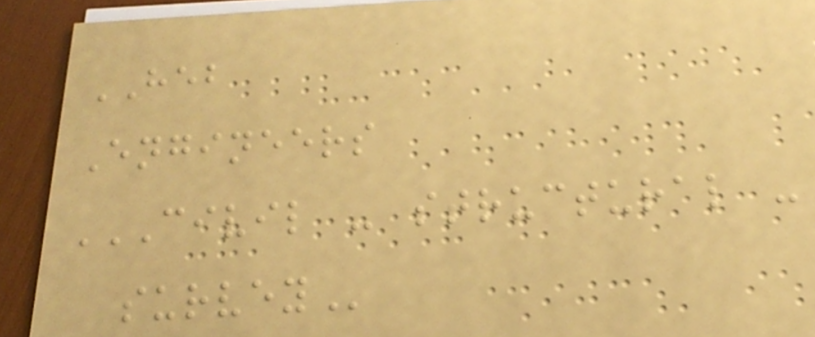HEB
Engineers
CIVIL - STRUCTURAL -
SURVEY
